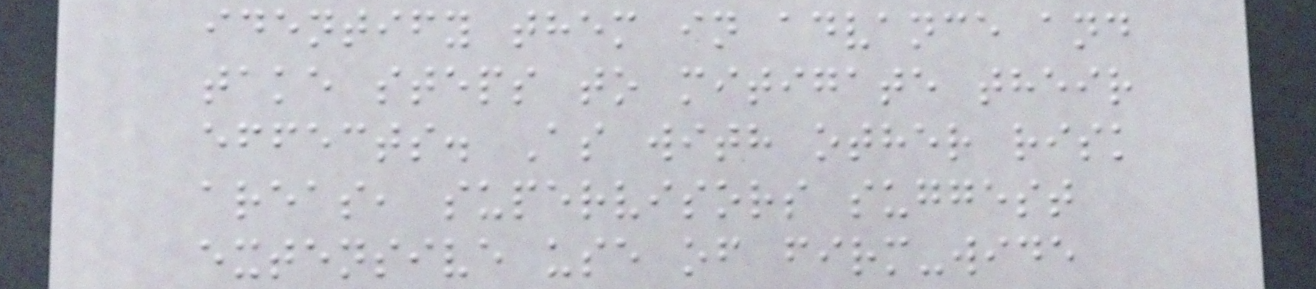identify them in advance and
take steps to mitigate their
effects. As with other risk
areas, supervisors suggest
extensive use of firm-wide
